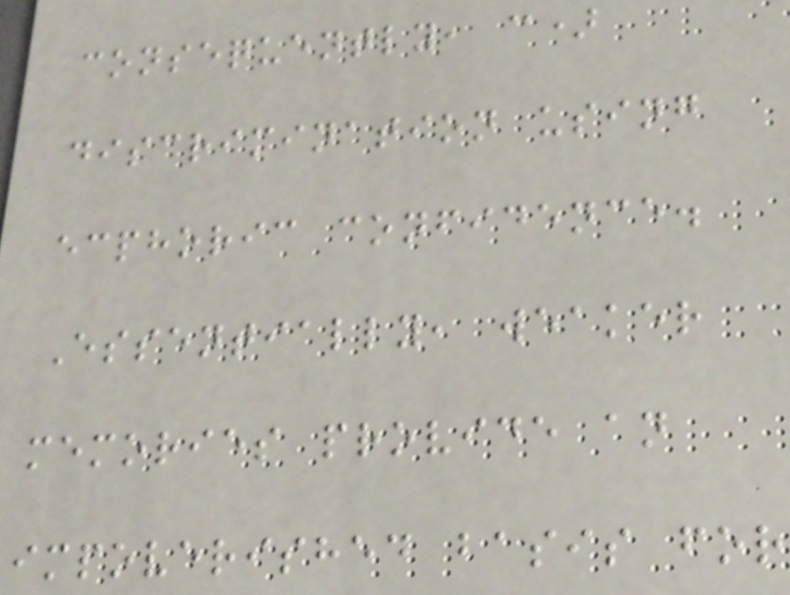consequently, c)
discrimination using
ecphoric confidence.
Essentially, weaker
memories provide an
impoverished basis for
